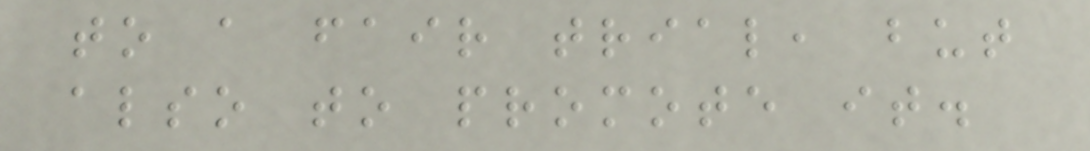to a fair trial, but
also to promote it.
